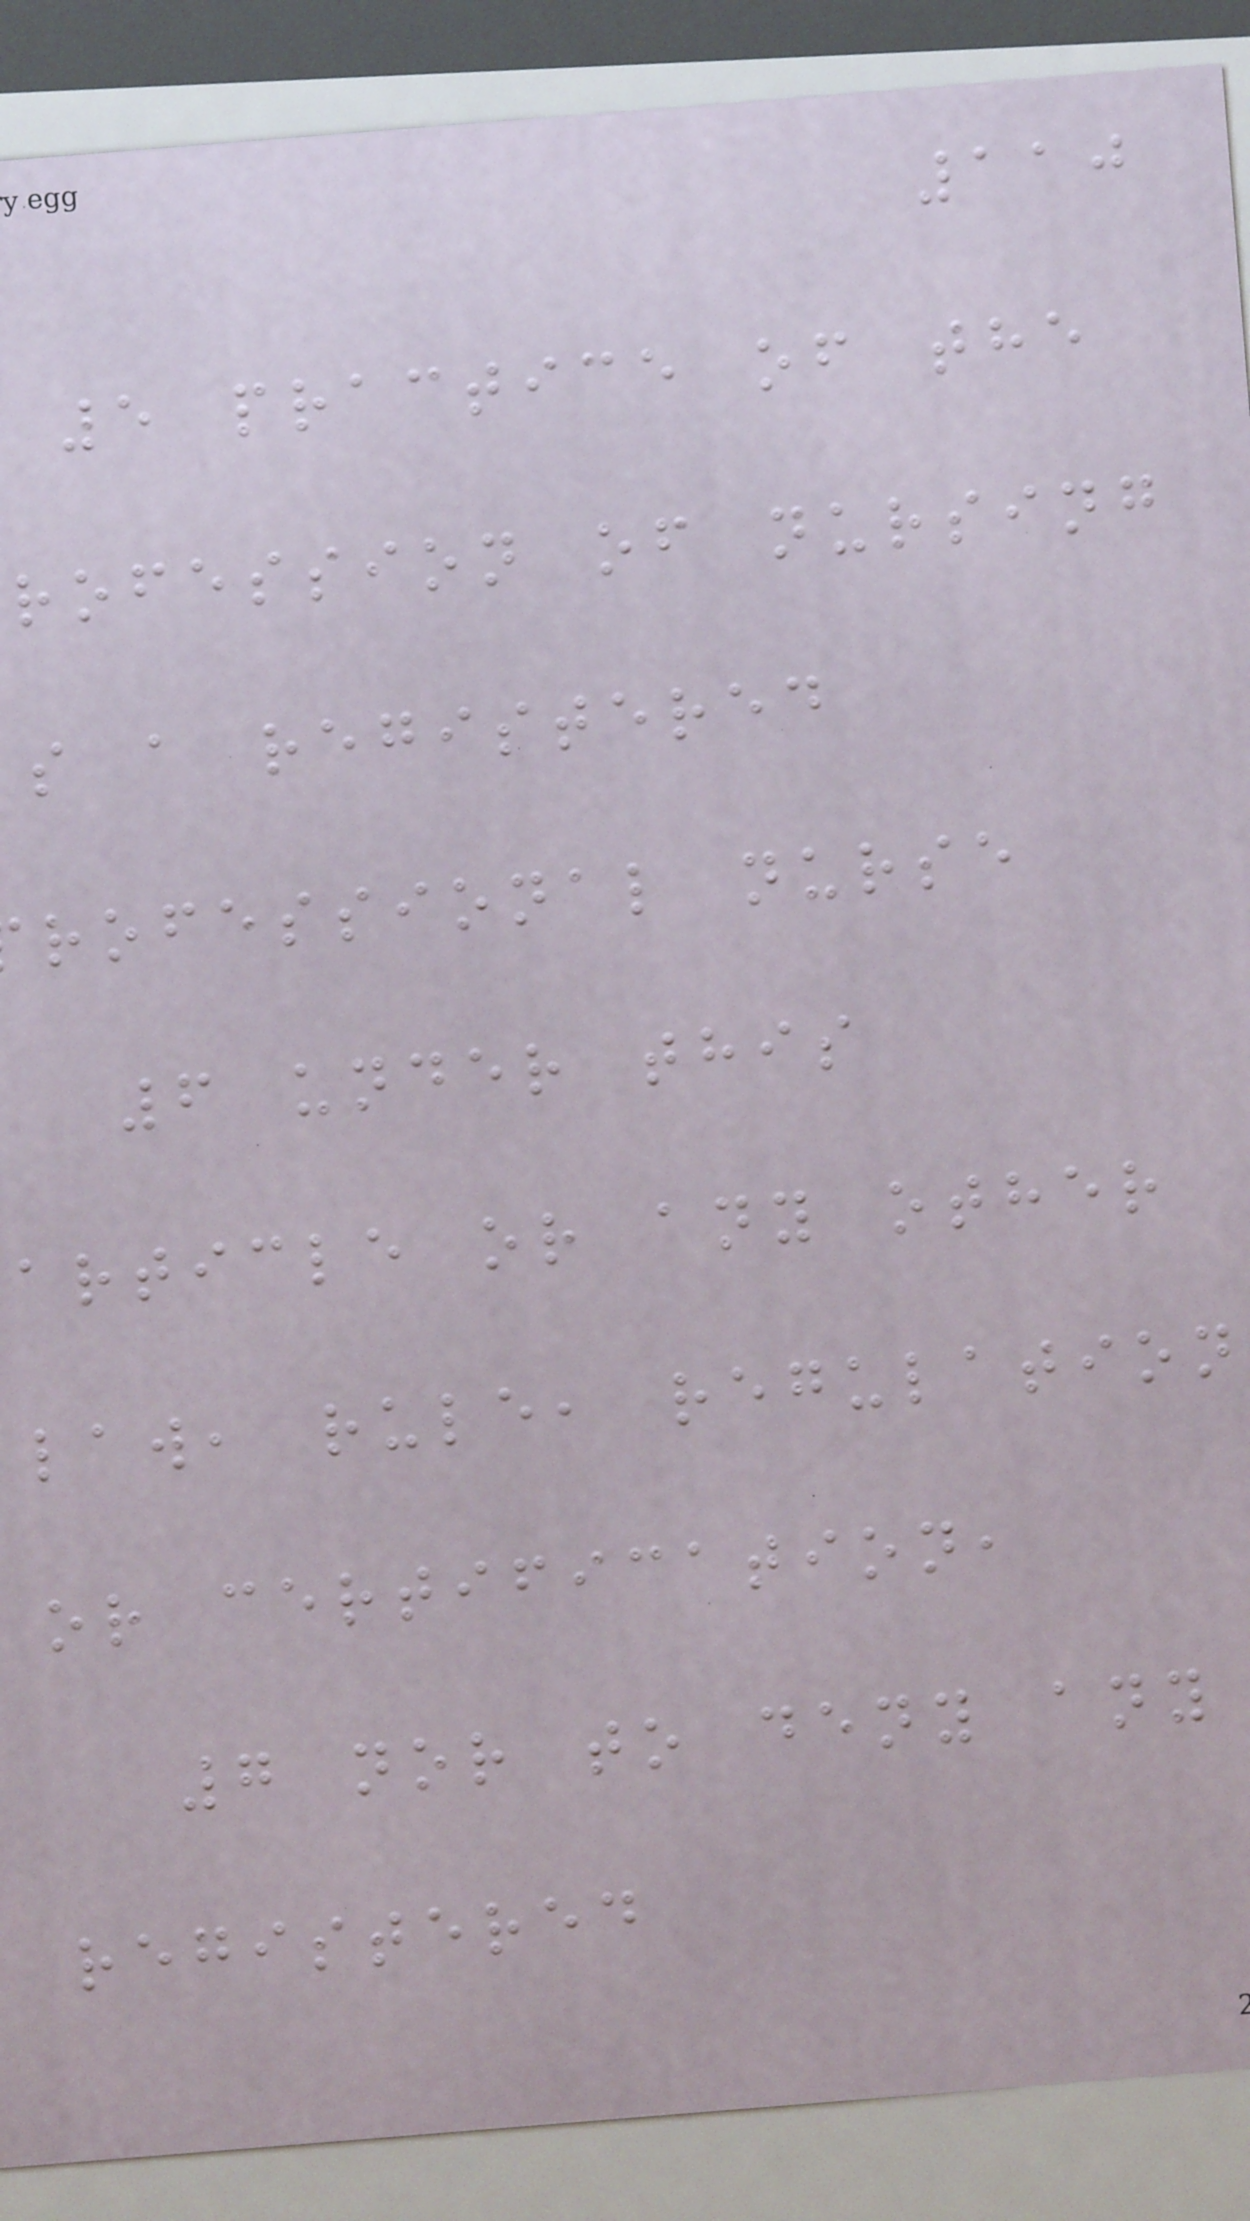110
5 practice of the
rofession of nursing
s a registered
rofessional nurse
6 under this
article or any other
law, rule, regulation
or certification,
7 nor to deny any
registered
